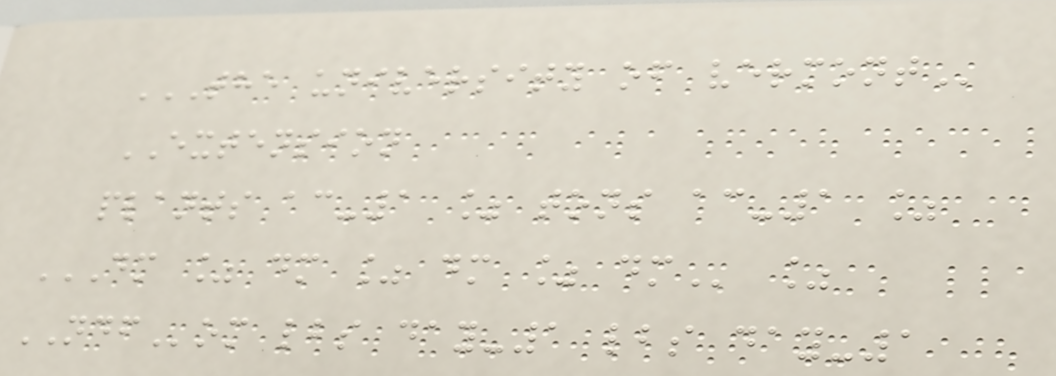THE UNIVERSITY OF VERMONT
EXTENSION
plants ac-1 % tons ac-1 %
DM % DM % DM % DM %
NDFom lbs day-1 lbs day-1
